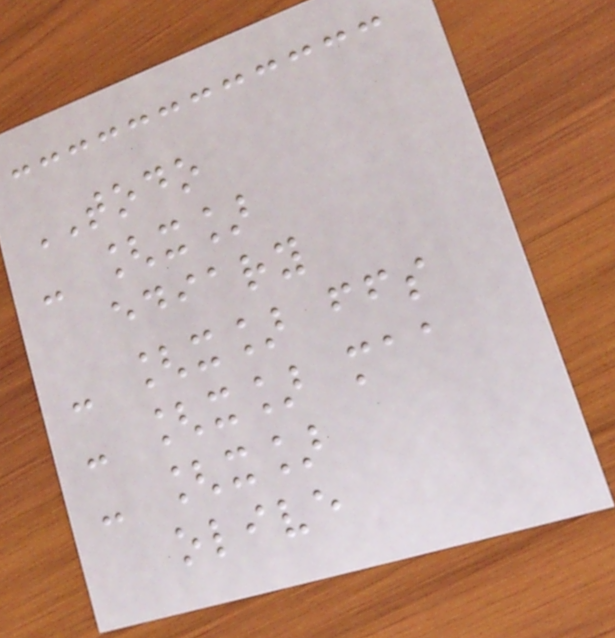TODO
- [x]
ediary
- [x] ffs
- [x] maa
- [x]
olive
